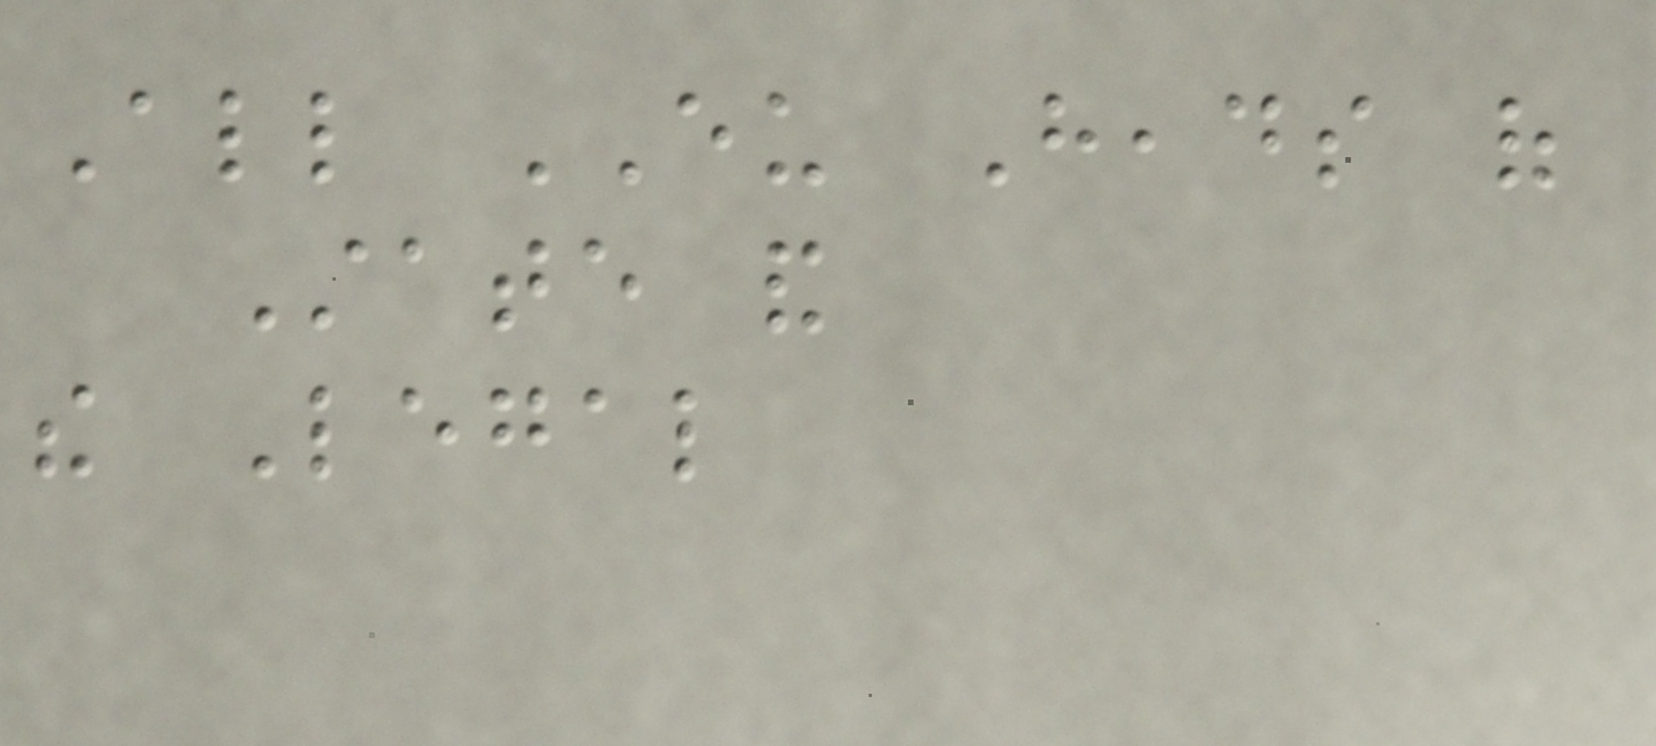All EU Heads of
State and
the Legal
